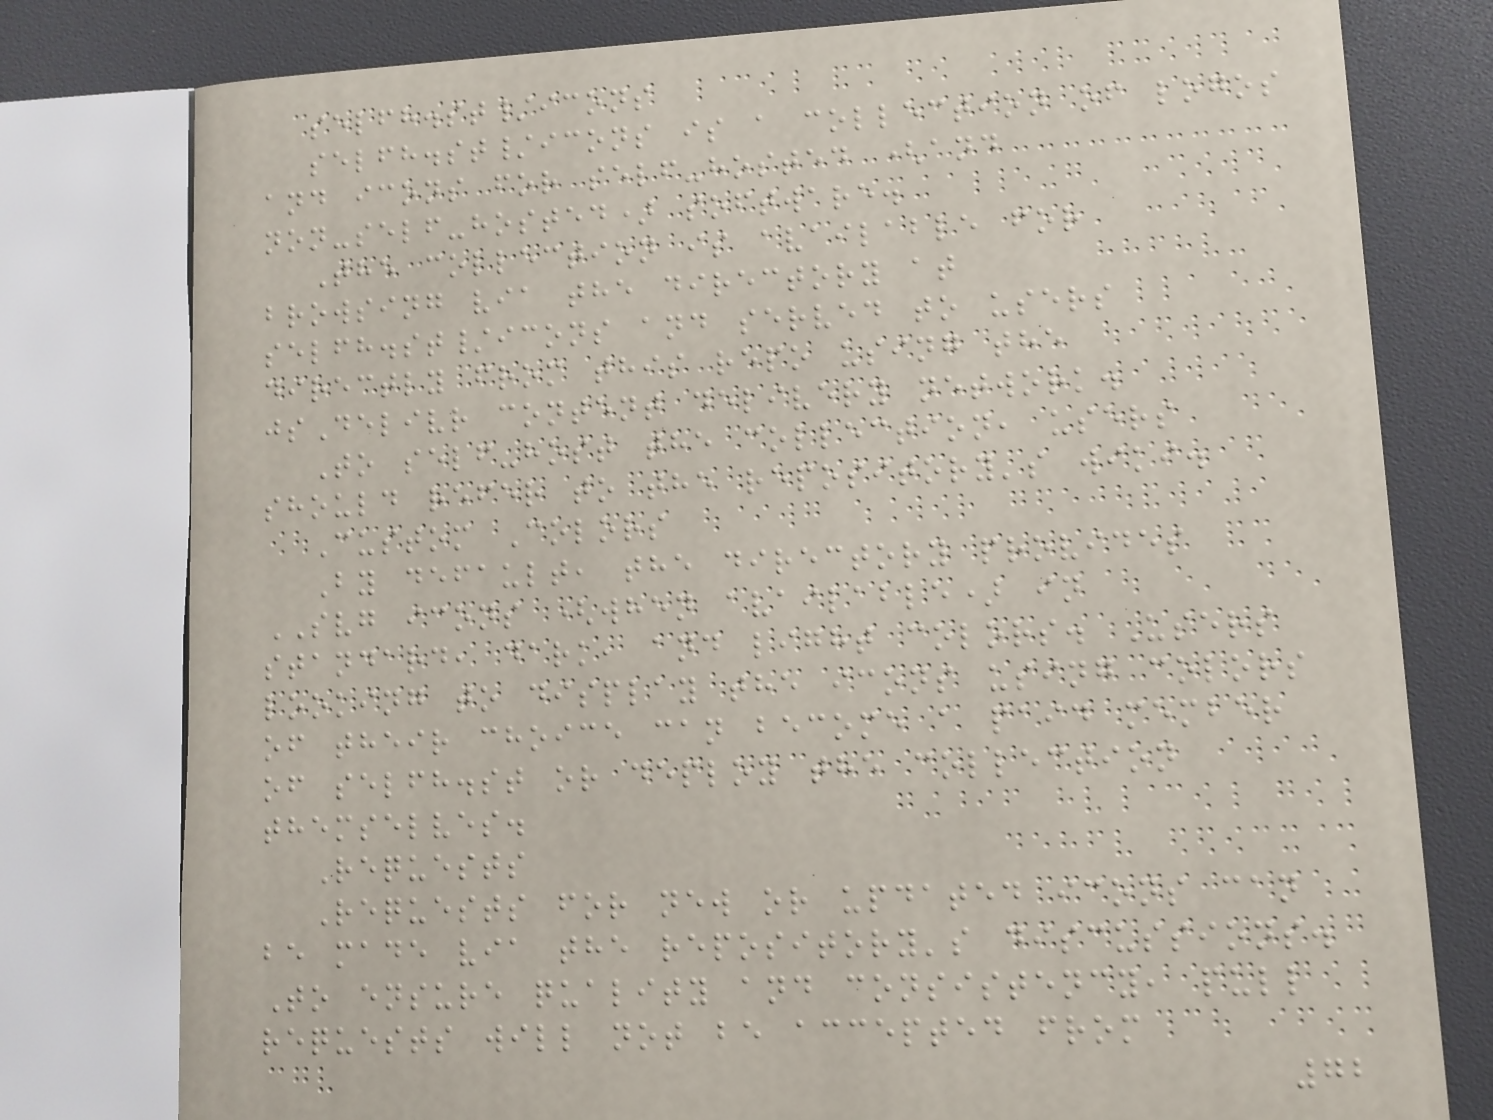selfh.st/icons
selfh.st/icons is a collection of logos
and icons for self-hosted (and
non-self-hosted) software.
The collection is available for
browsing via the directory at
selfh.st/icons and served to users
directly from this repo using the
jsDelivr content delivery network.
To self-host the collection, users
should refer to the repository's wiki.
Custom Colors
By default, the directory provides
SVG icons (when available) in
standard, dark, and light colors. Users
looking to display the icons using colors
of their choice can become a paid member
of selfh.st or deploy the collection
themselves.
Requests
Requests for new or updated icons can
be made via the repository's discussions.
To ensure quality and consistency, pull
requests will not be accepted from
72
